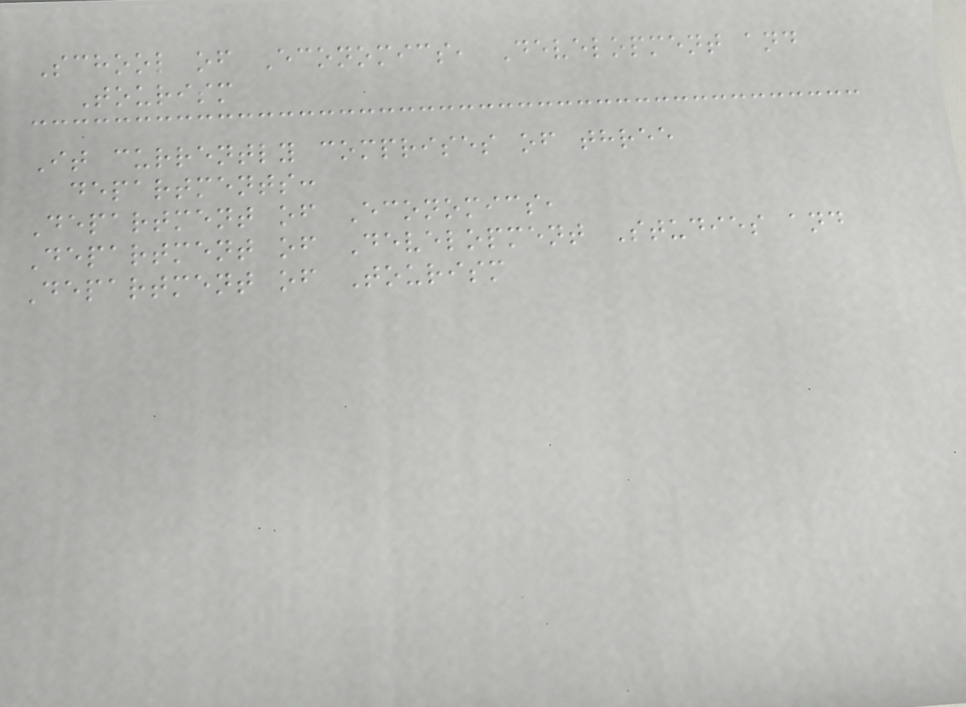School of Economics, Development and
Tourism
It currently comprises of three
departments:
Department of Economics,
Department of Development Studies and
Department of Tourism
